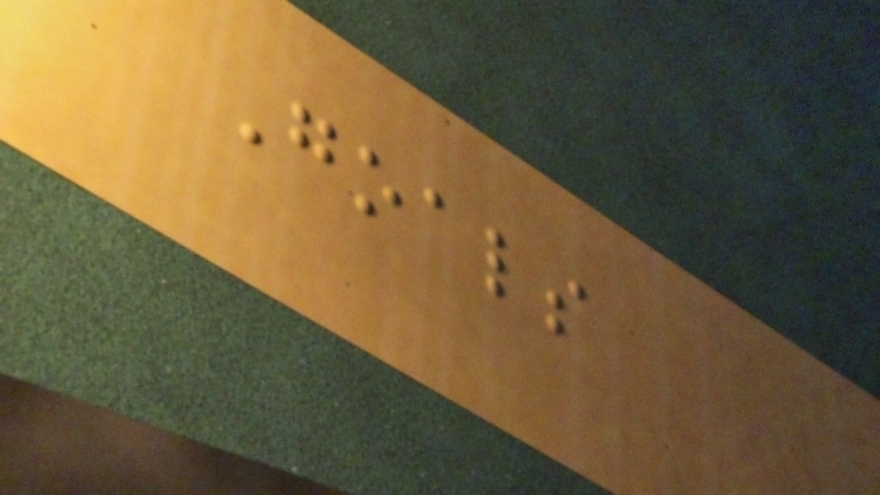Goals
